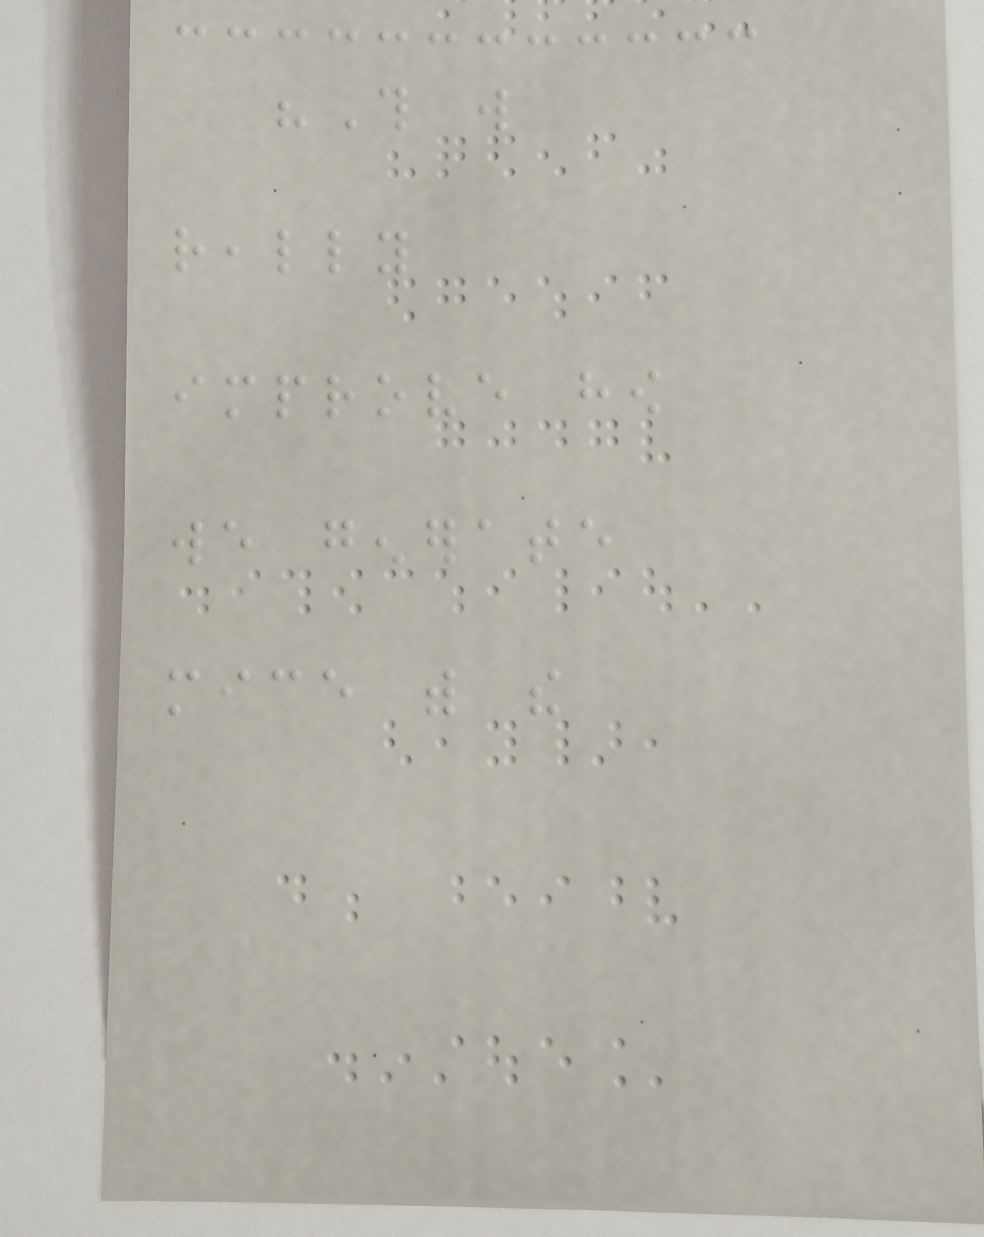"This will
really
improve how
we generate
mice with the
